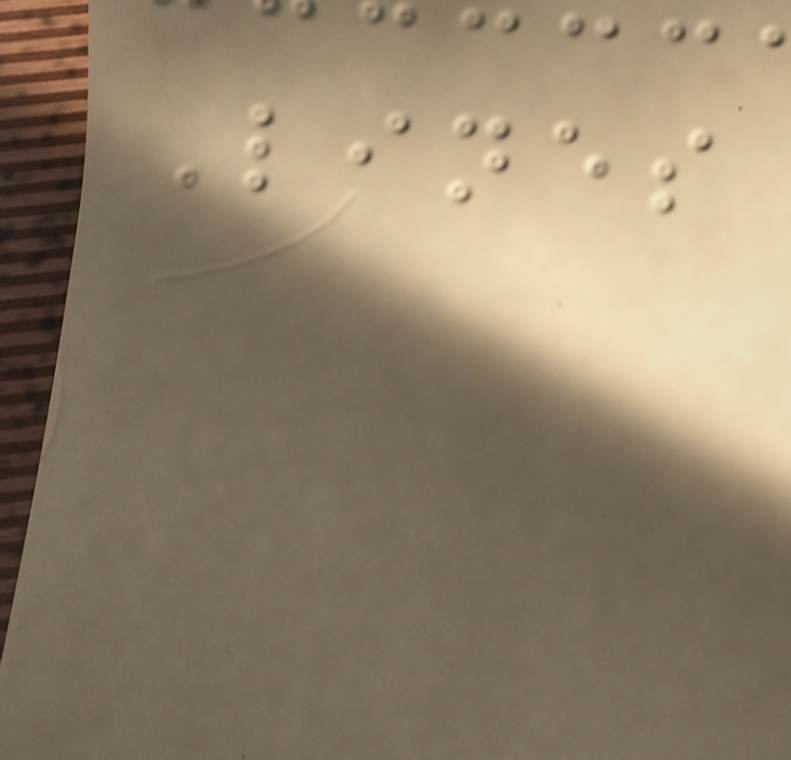Lines
